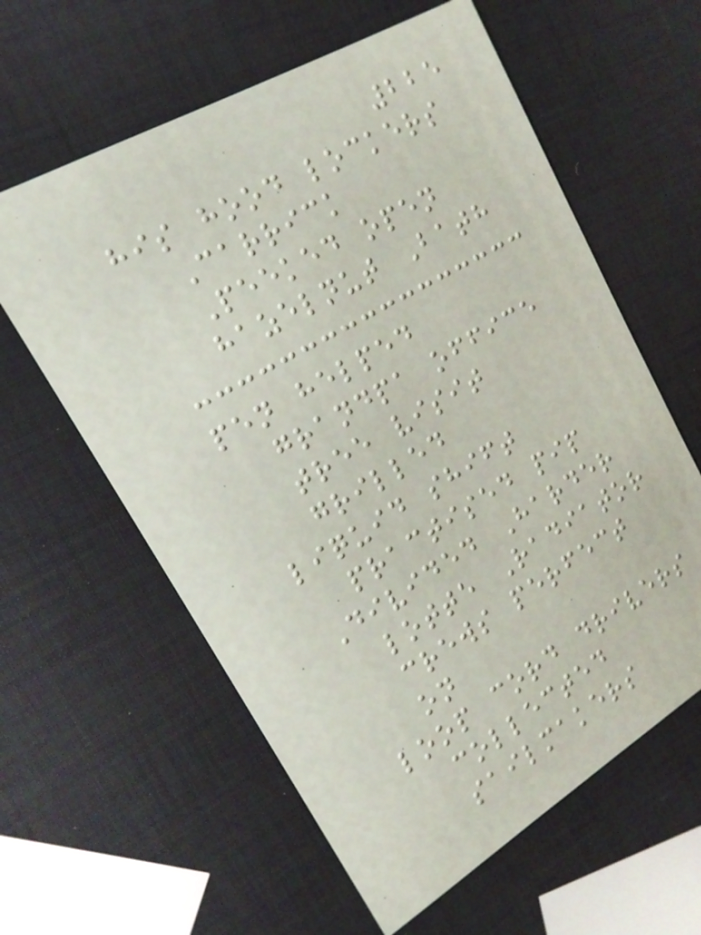225
his hood lockers
Carrick
Peeked open
hazelnut Bath
pen helped
grandpa office
tree visit
grilled
liquid shift
practised pip
Divided Harder
lotte Radiator
crews perfect
on
loop cord drivers
collected
sailmakers
